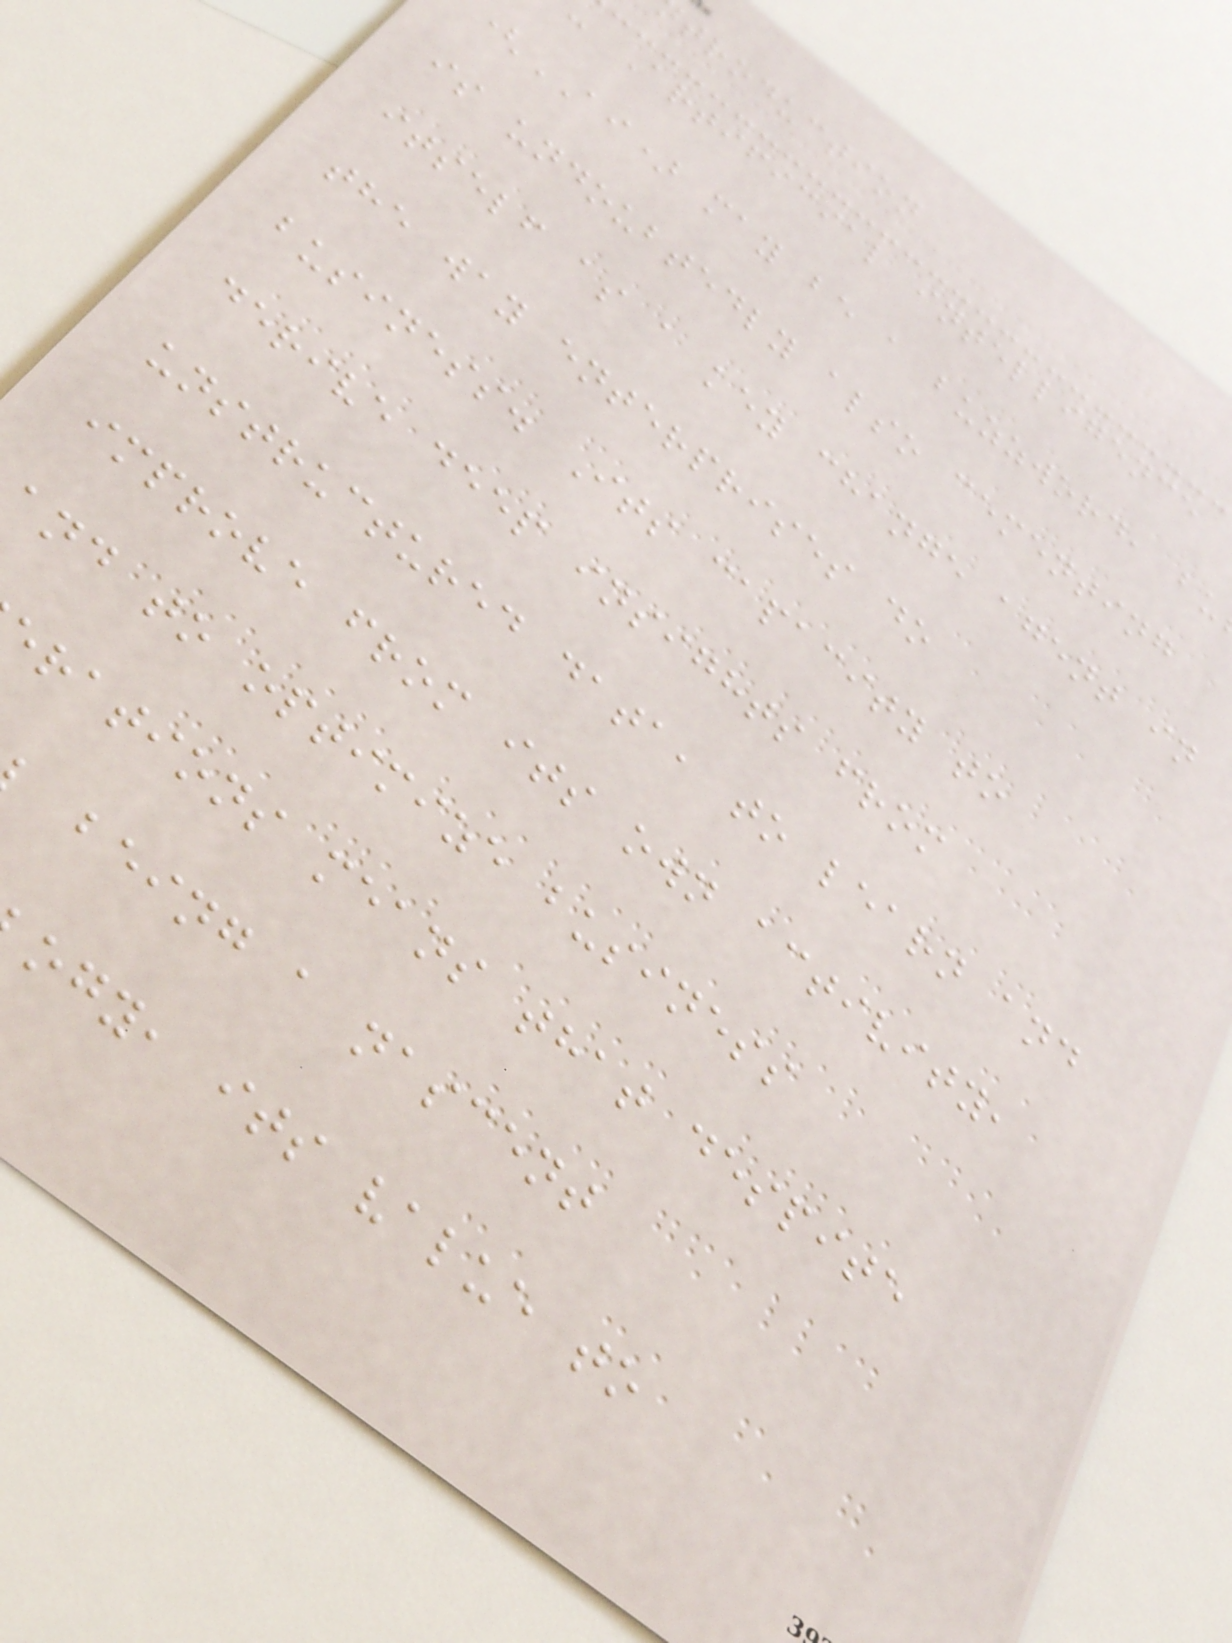troduction
Artificial intelligence
(AI) may be a buzzword, bu
is undoubtedly also cementing
itself as a key change agent in
the way enterprises do
business. Its capacity to
derive deep insights from
unstructured data, to learn and
improve from its own activity,
and to optimize business
rations means that despite
being a nascent
ogy, its value to
